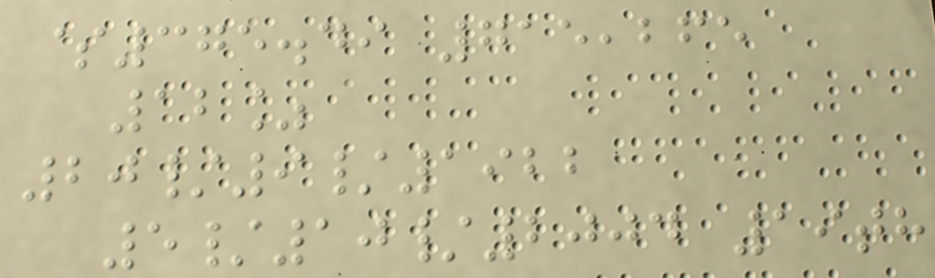$375.49 715,265
12%
20/9/1922
5/10/2004 19th
